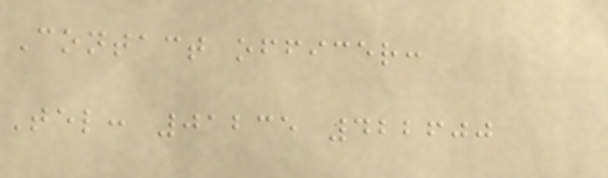Contact officer:
Tel: 01235 422600
